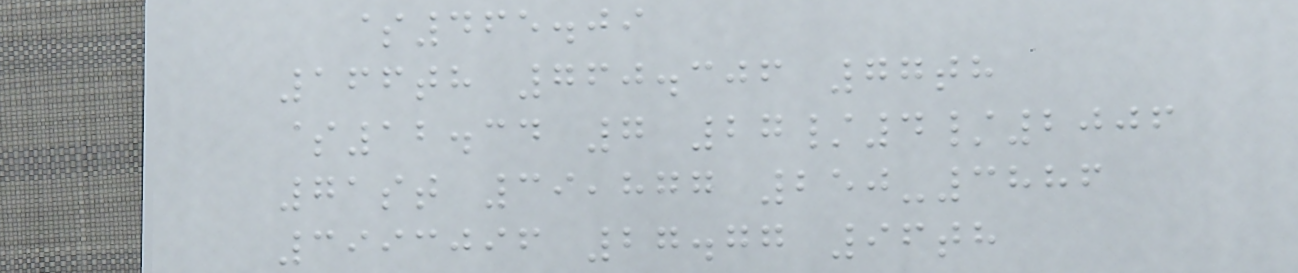$465.09
166th 760.306 77th
$12.34 7 27/4/2006
71st 39,877 250-3886
3993096 27.77 96th
